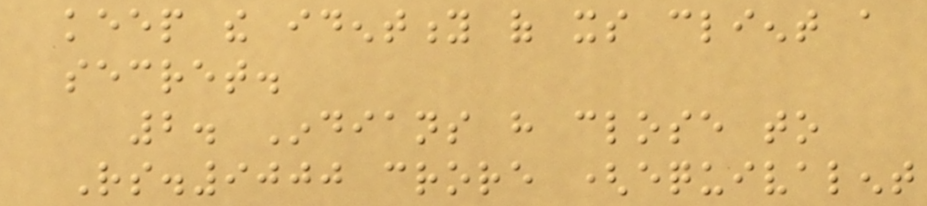keep the identity of its client a
secret.
2. Indians have close to
Rs.9000 crore (equivalent
